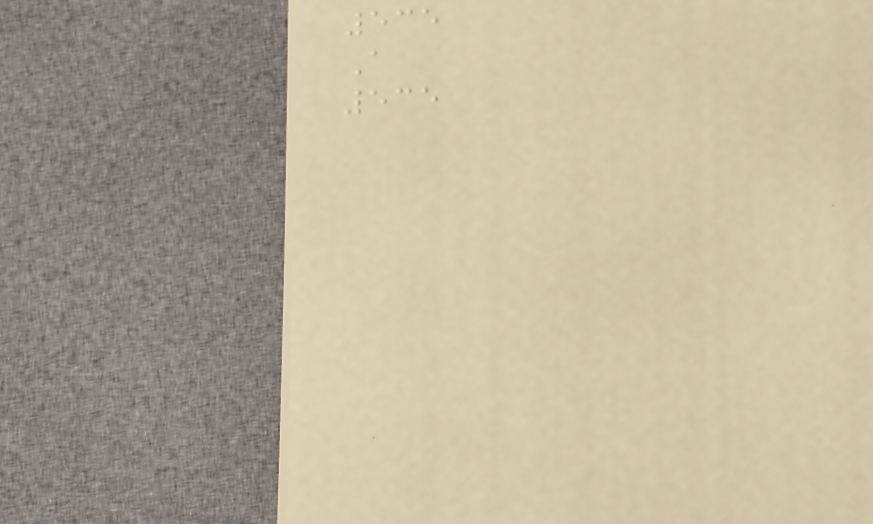535
A
535
